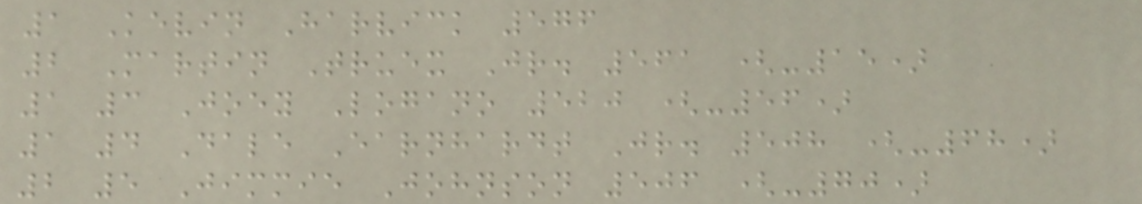1 Kevin Harvick 576
2 Martin Truex Jr. 561 (-15)
1 3 Joey Logano 520 (-56)
1 4 Dale Earnhardt Jr. 508 (-68)
2 5 Jimmie Johnson 506 (-70)
